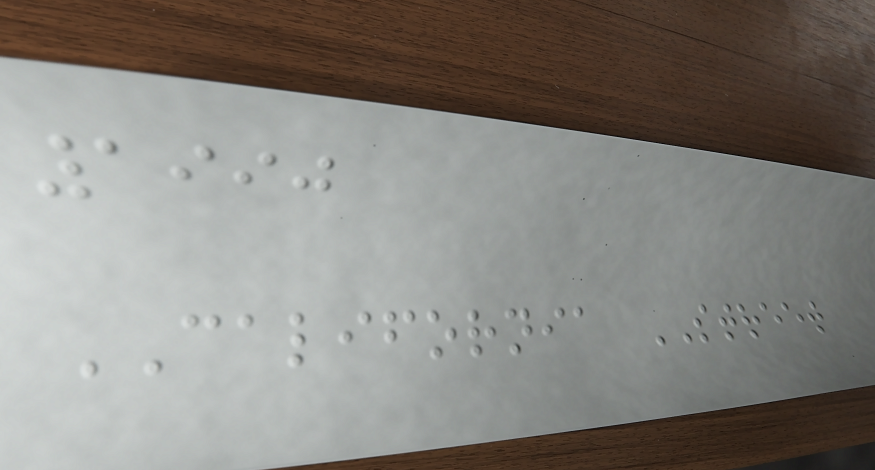1990
CALIFORNIA STREET
